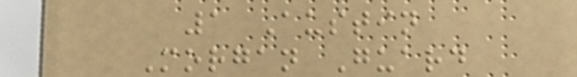1 Austin
Morgan Guard
